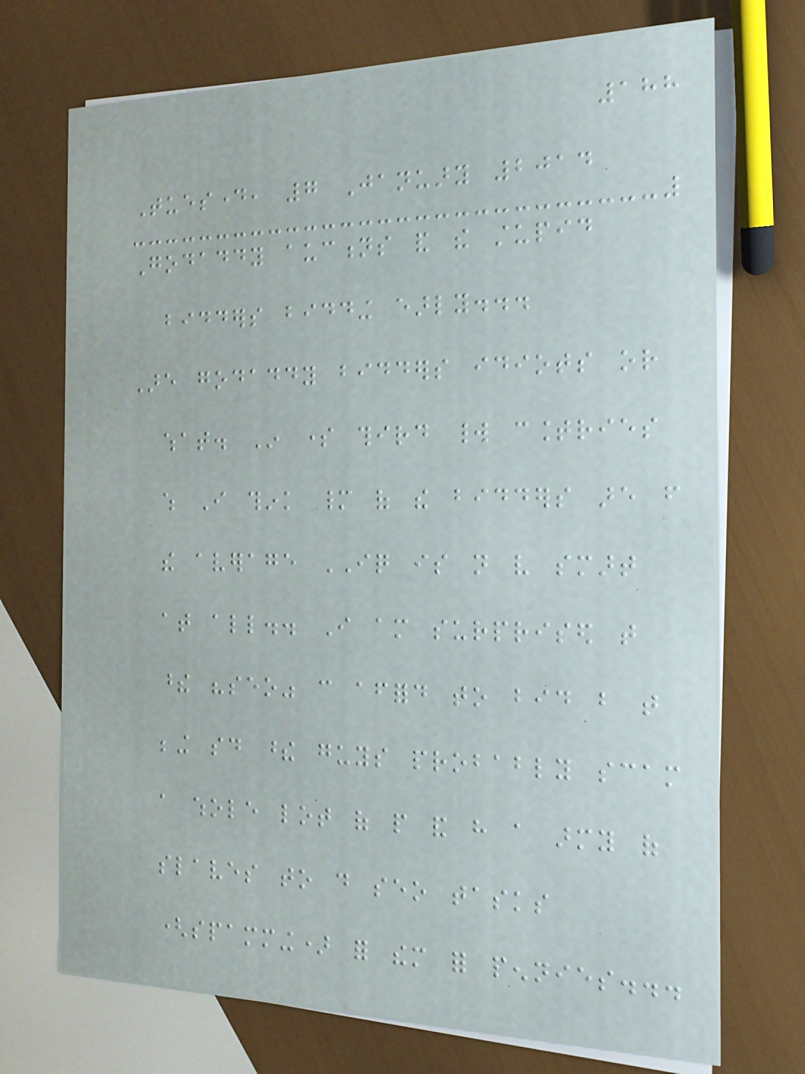188
Tuesday, 7 January 2014
Godaddy auctions and the stupid
bidders bidding early...
Are godaddy bidders idiots or
what. In some third world countries
which I think many of the bidders are from
the average IQ is not very smart
at all.. I am surprised that
these "seo" can afford to bid but that
being said these guys probably scam
a whole lot of people and have a army of
slaves to do seo tasks
(spamming) for them for pennies...
